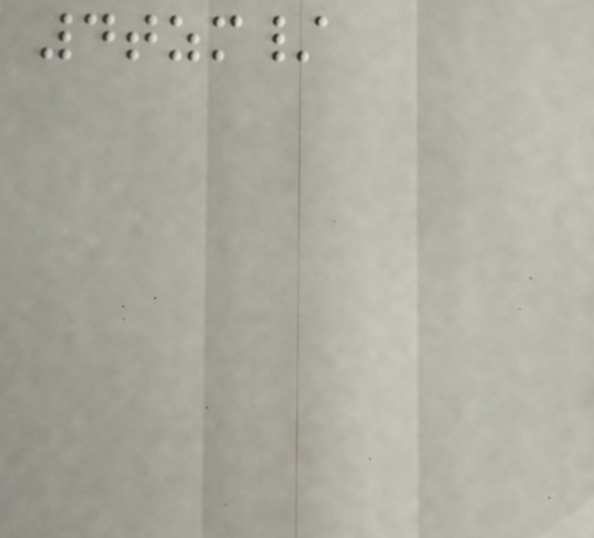4tzm/
